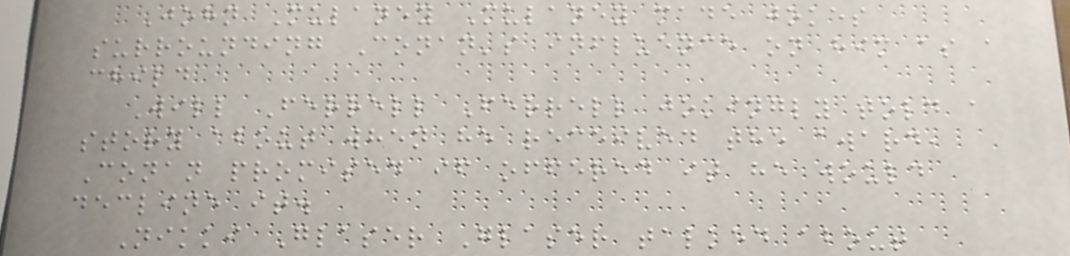John Mulaney Mulaney made jokes
surrounding Conan's influence on him as a
child
Will Ferrell Ferrell jokingly told a
story about when he received the award,
Conan promised if offered it he would
decline it.
Nikki Glaser Glaser talked about
